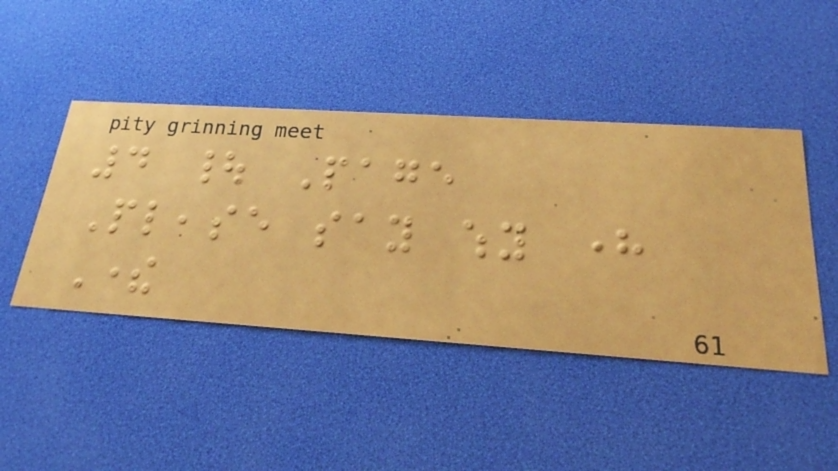4 | Page
Please say why here
There
